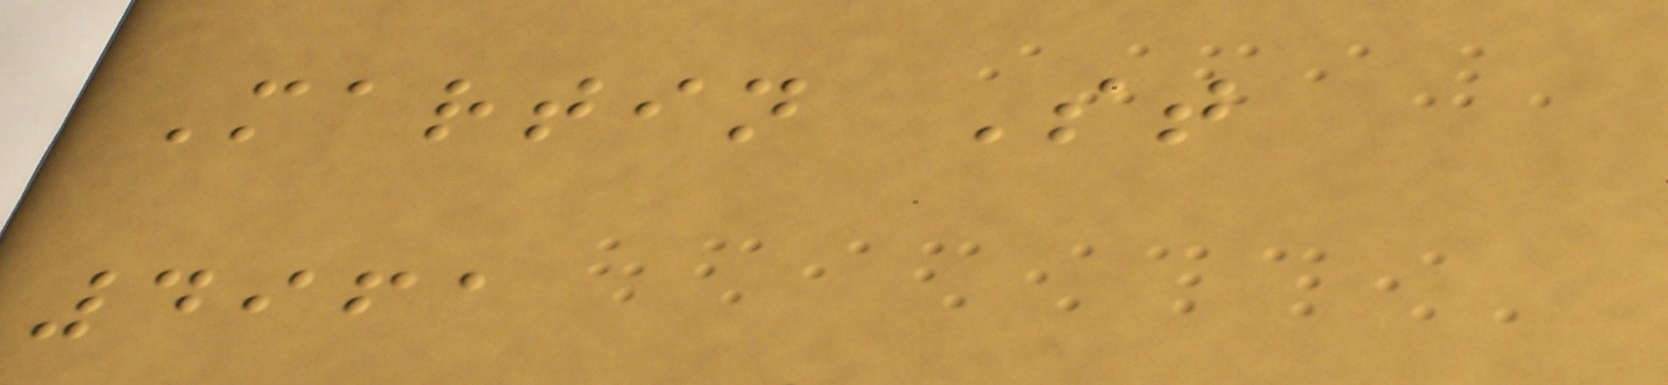Martin St
4961
